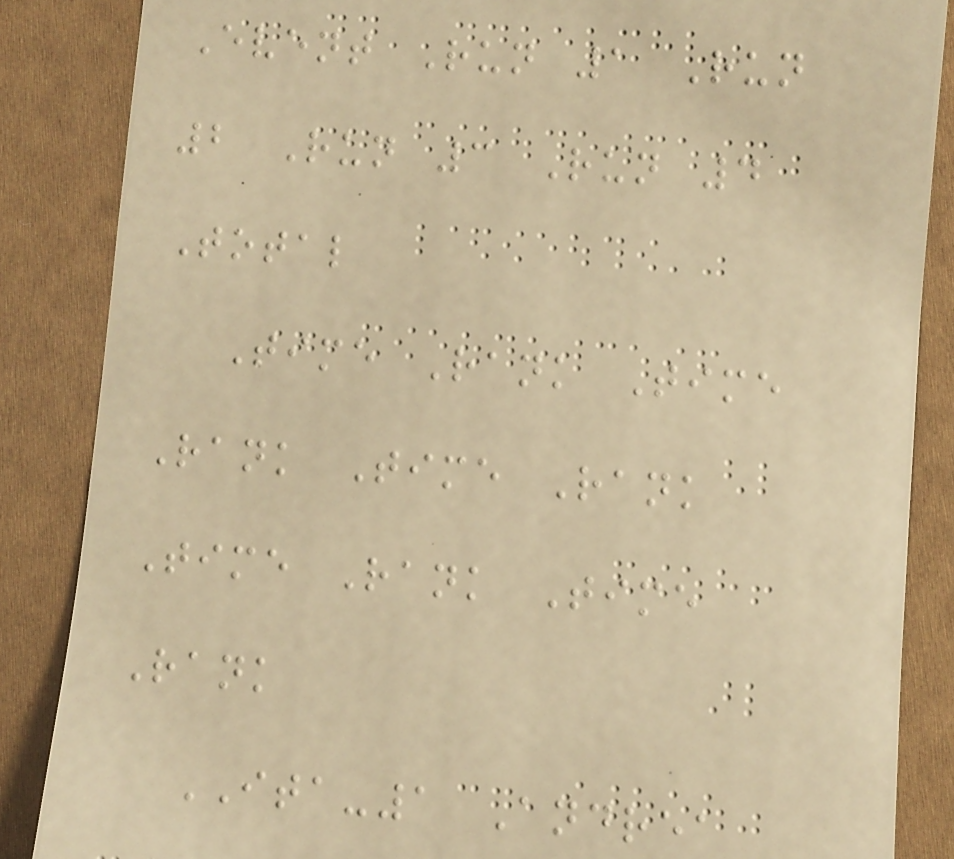Event Run 1 Run
2 Run 3 Run 4
Total
Time Rank Time
Rank Time Rank
Time Rank Time
Rank
ITA-1 Andrea
